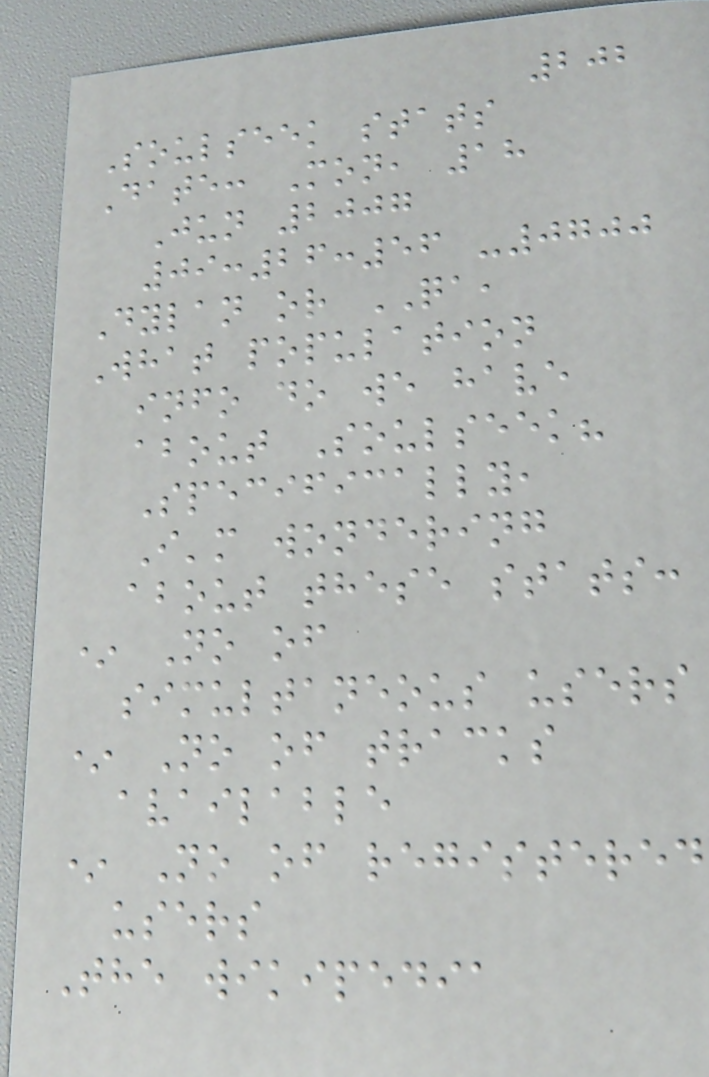202
Soulseek stats
Date: Mon, 18
Jun 2007
09:26:56 -0700
Dylan or QA,
What population
info do we have
about Soulseek?
Specifically,
I'm wondering
about these stats:
* No of
simultaneous users
* No of tracks
available
* No of registered
users
The wikipedia
